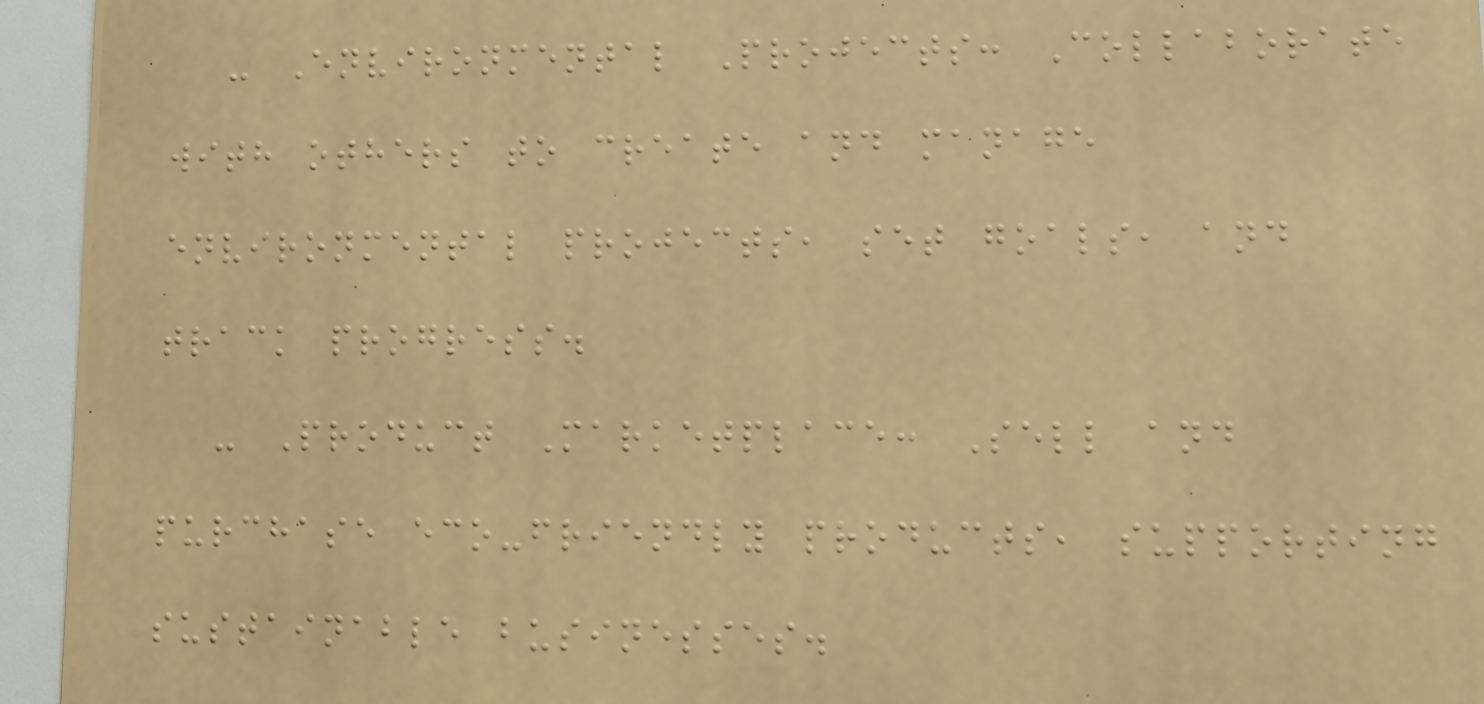- Environmental Projects: Collaborate
with others to create and manage
environmental projects, set goals, and
track progress.
- Product Marketplace: Sell and
purchase eco-friendly products, supporting
sustainable businesses.
